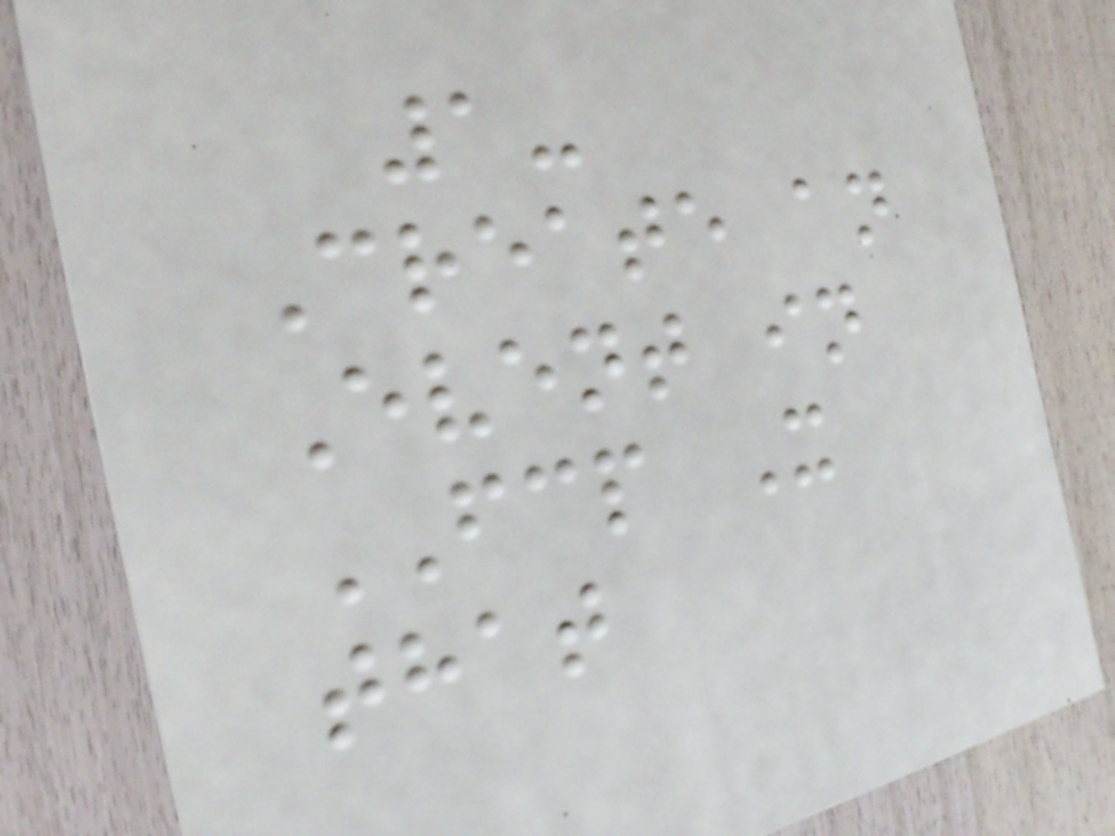1-
Create an
Event in
FCP X
that
